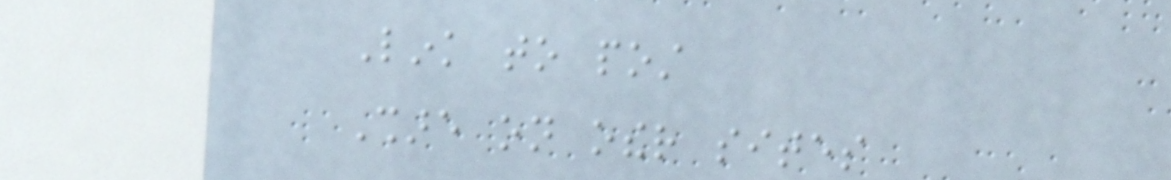Link to post
Share on other sites
